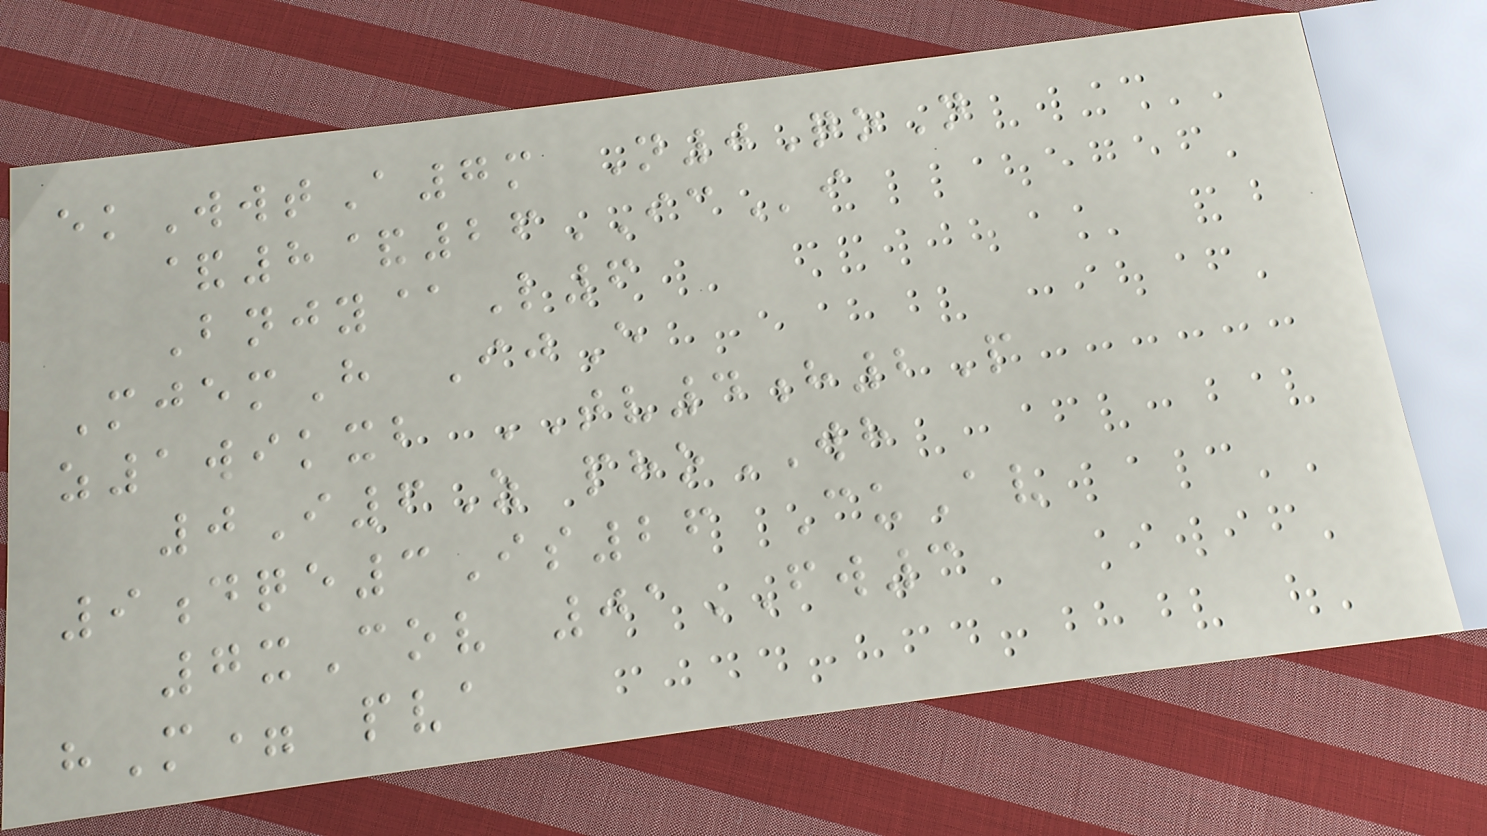ekWwtA7m N0QoN
&8&26ICi
Bnjy@L6
MjemH IjE
z1wikxb TV4h2P
0I6Z phoWH
9dqe3Is26 CuAv
7xCov 01FW3
hM= pva
